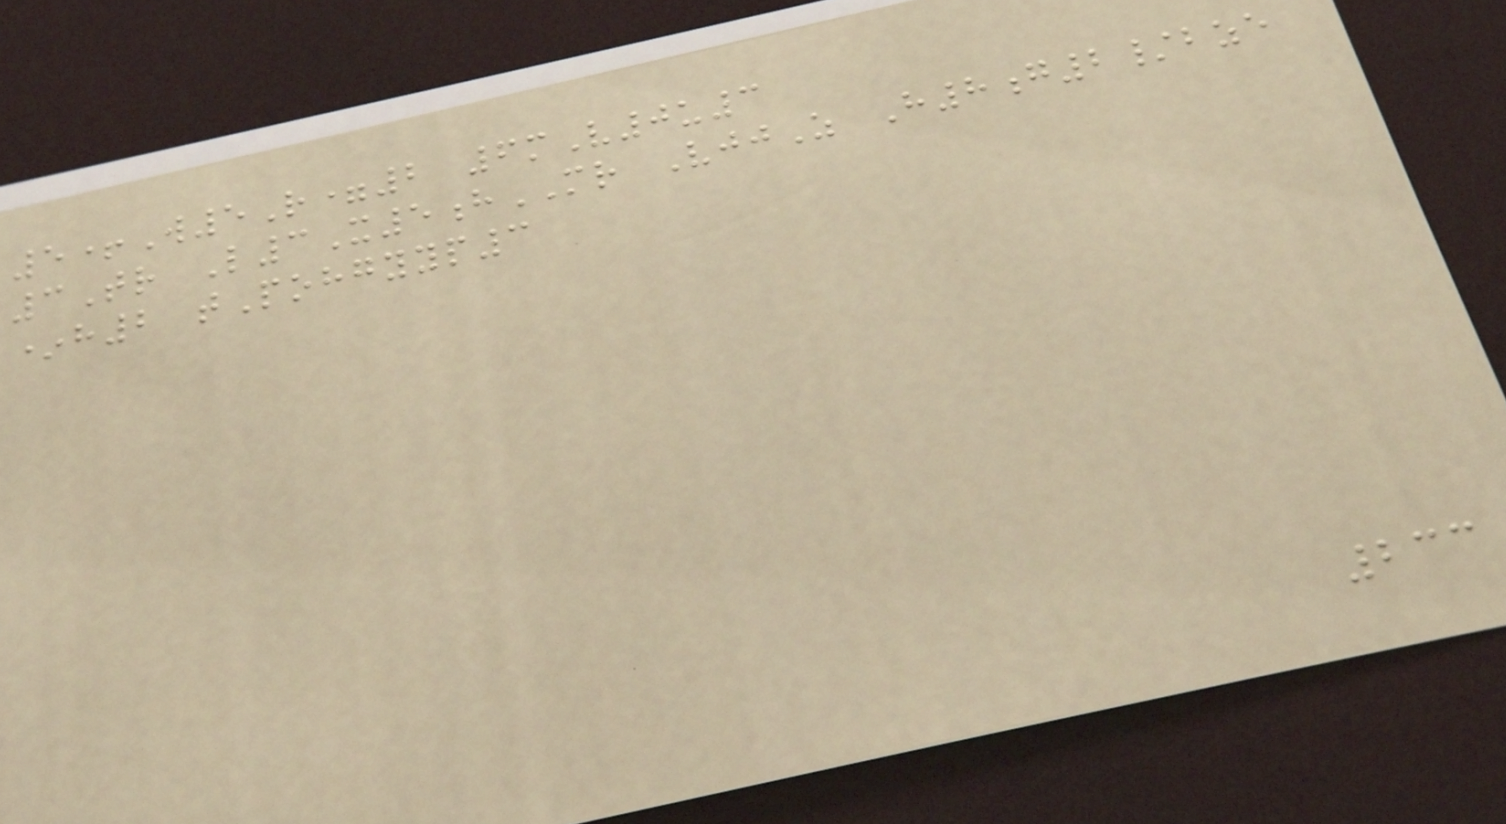5+W5R=2 6mV0u3
3Tr L3X5hMR VjjZ H8g2/bze
*h2 tPohgyyp3
233
